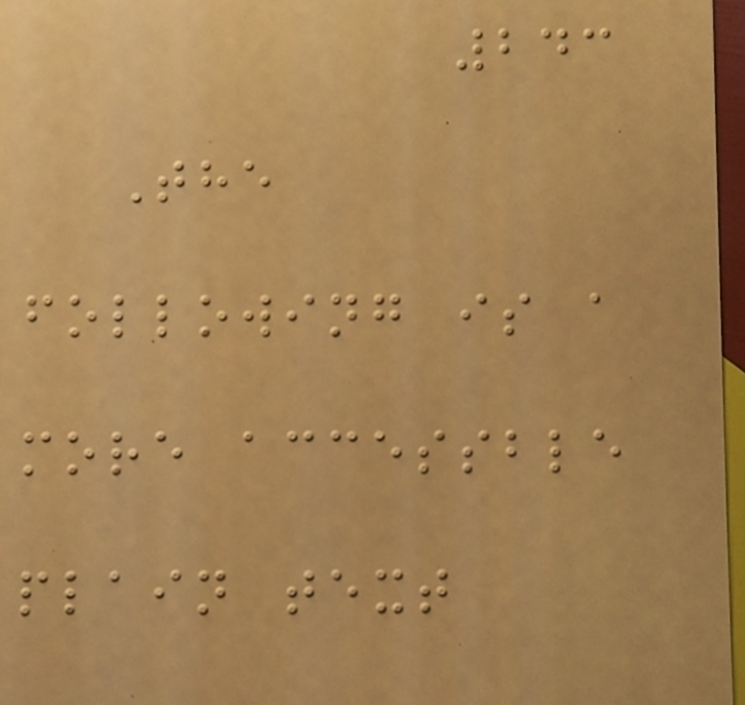243
The
following is a
more accessble
plain text
